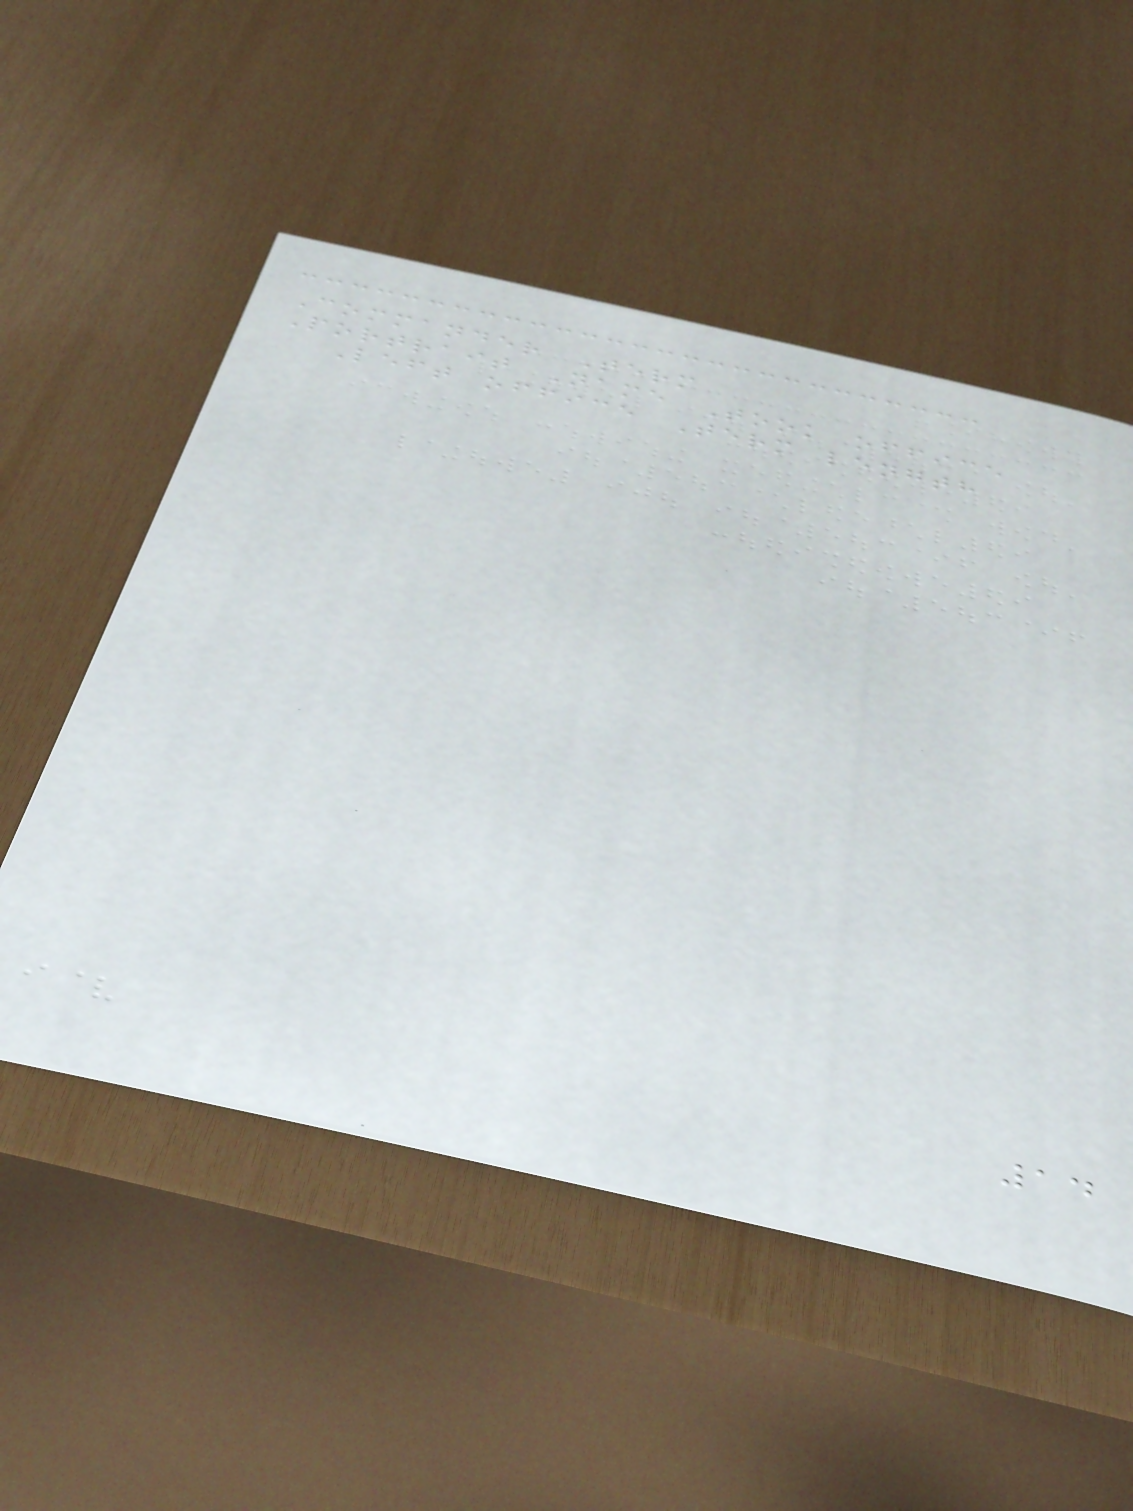Commander Term
Portrait Name Took office
Left office Term length
14
